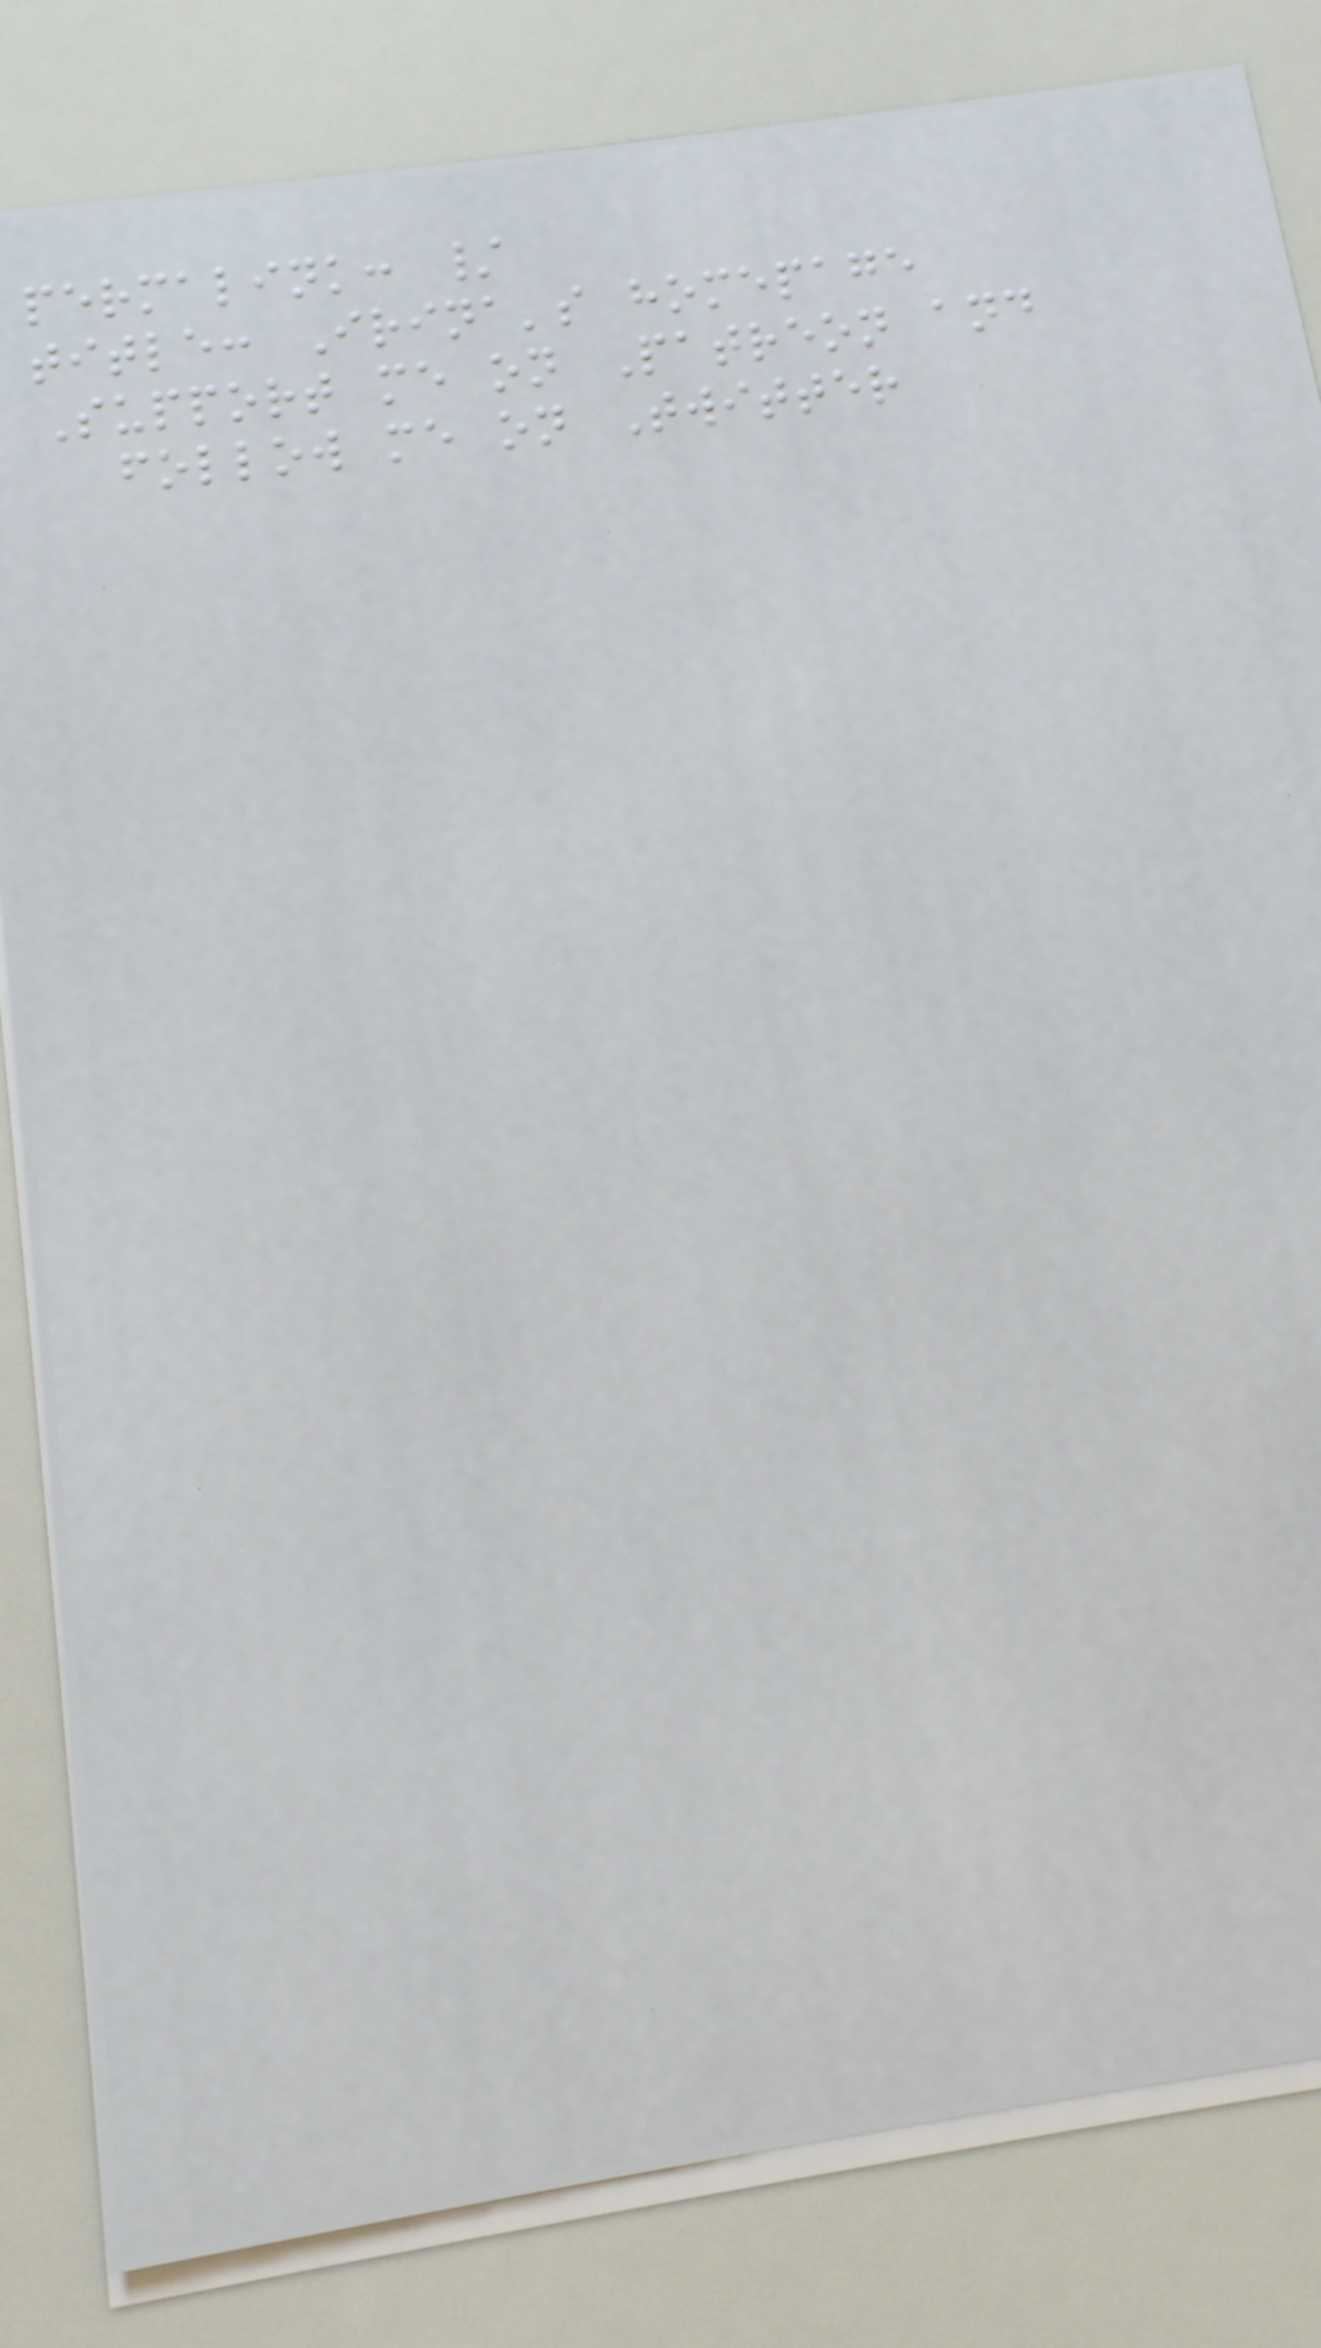permalink: /
title: Irina's homepage
Support me on Patreon and
follow me on Twitter
